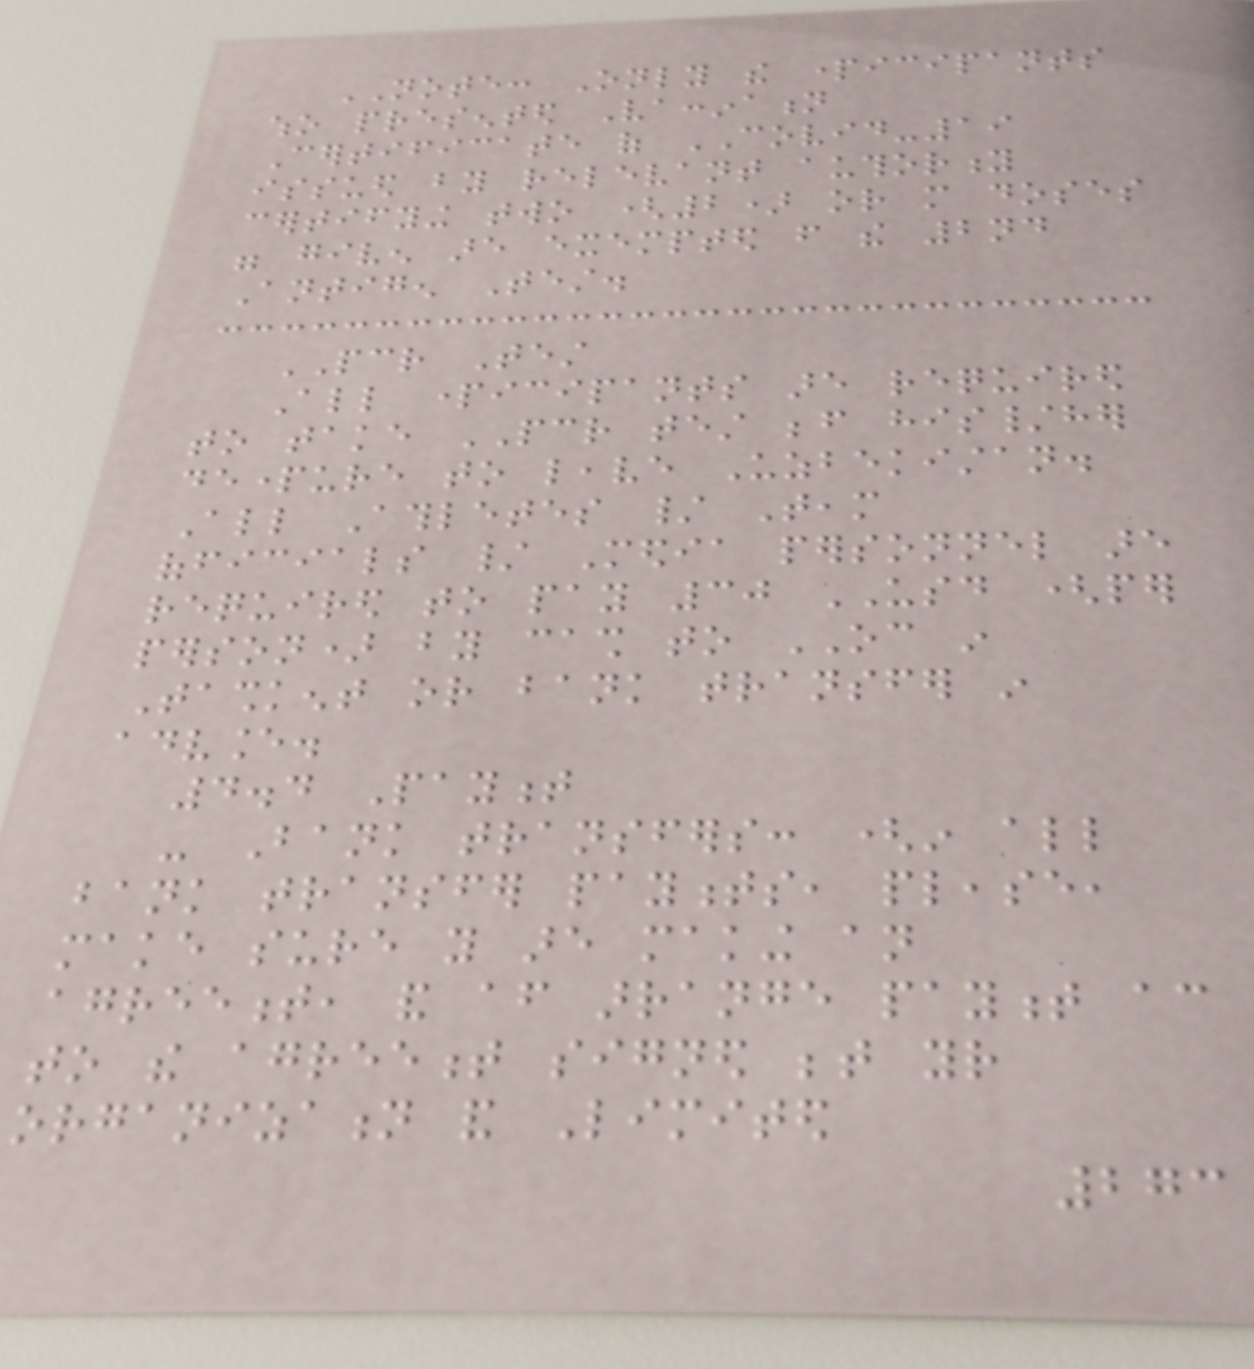NOTE: Only the participants
who presented Vaccination
Certificate of COVID-19
issued by relevant authority
certifying two (2) or more doses
were given are exempted from the 2nd
Antigen Test.
PCR Test
All participants are required
to take PCR test before his/her
departure to leave Uzbekistan.
All Athletes / Team
officials / Media personnel are
required to pay 30 USD (per
person) by cash to OC in
Tashkent or bank transfer in
advance.
4.4 Payment
- Bank transfers: (in all
bank transfer payments, please,
make sure you are making an
agreement, and after arrange payment according
to the agreement signed between your
organization and Limited
273
